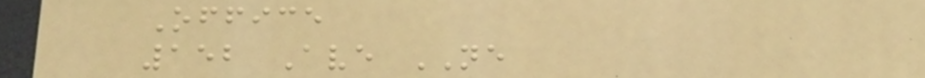Office
152 Ave NE
